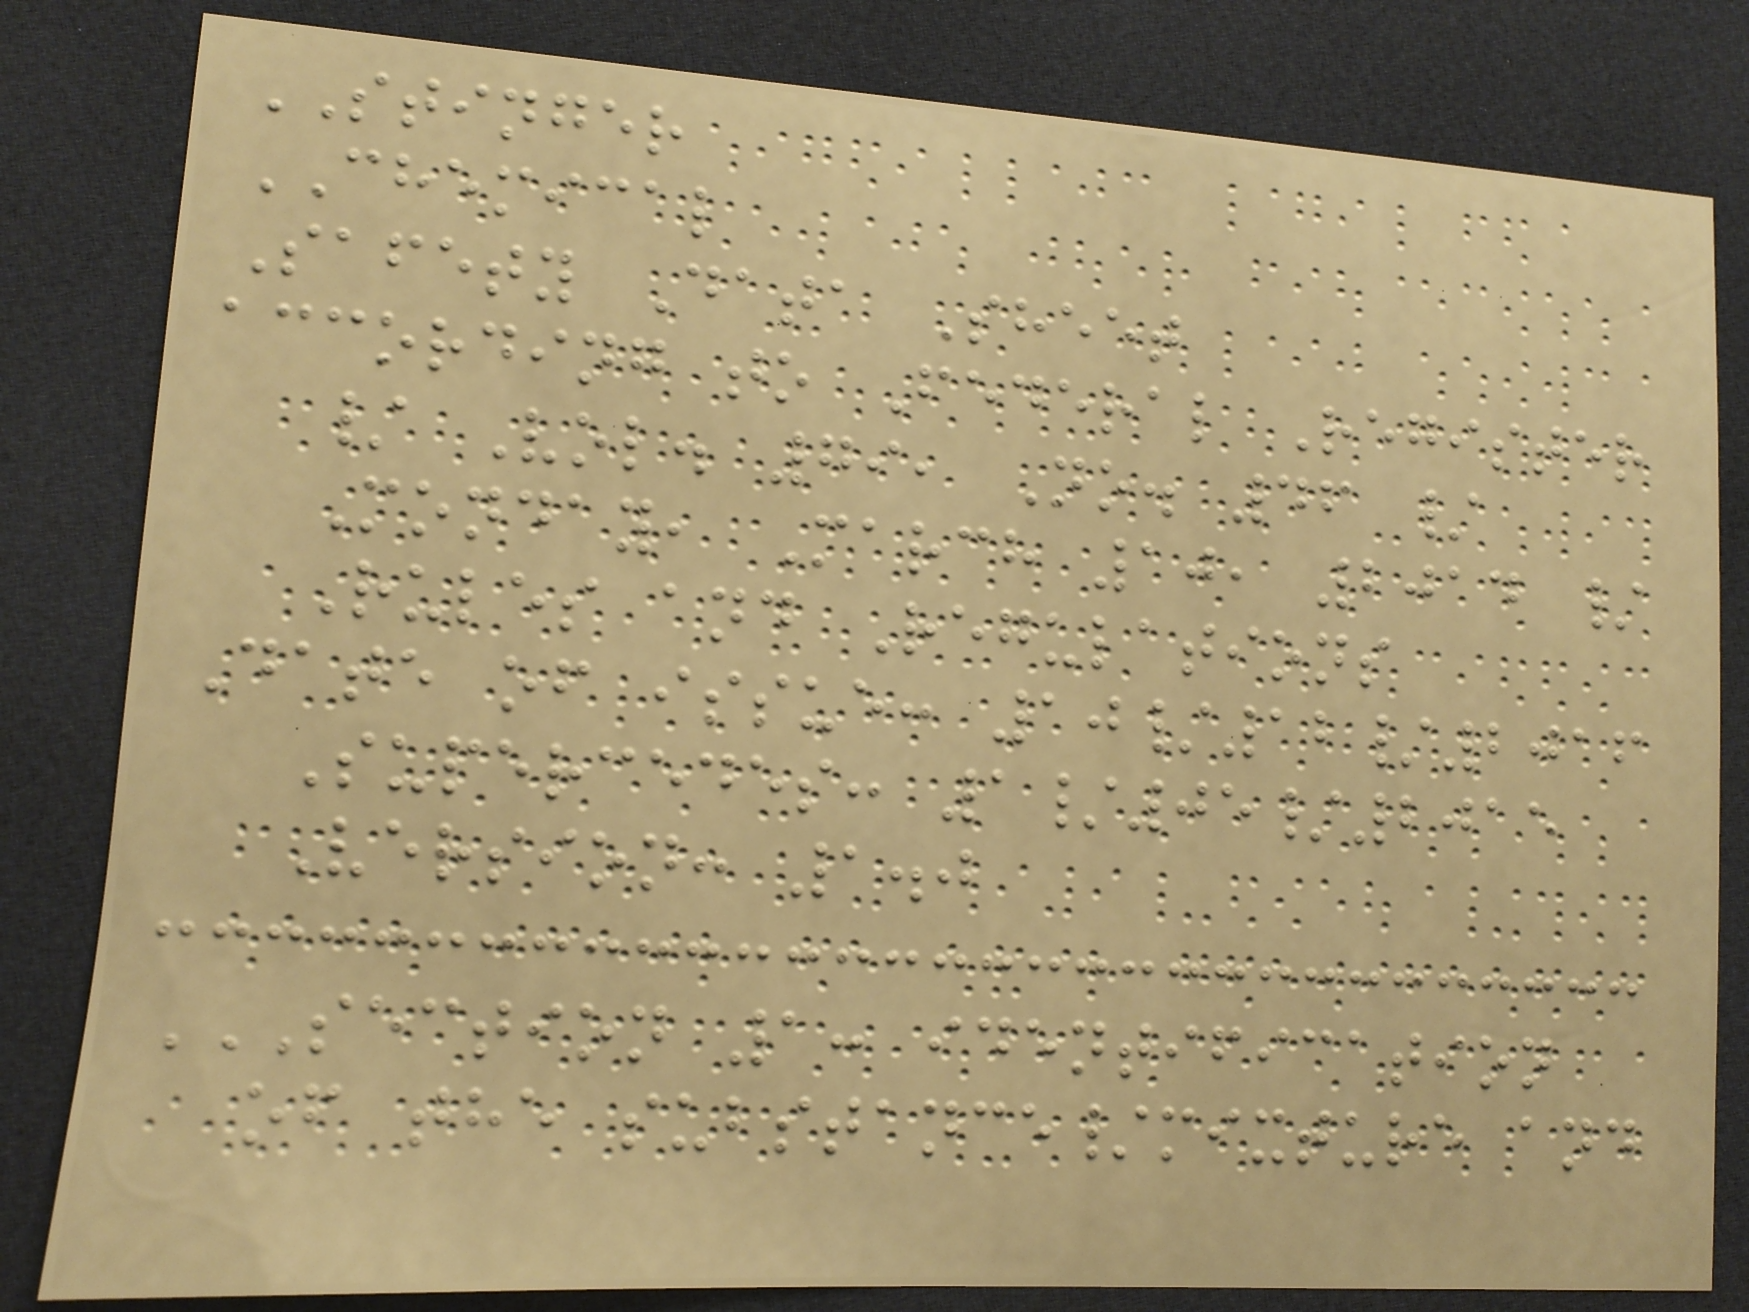STINGER
CHEMICAL
Safety Data Sheet
according to Federal Register
/ Vol. 79, No. 46 /
Monday, March 10, 2014 /
Rules and Regulations
Date of issue: 10/12/2016
Supercedes: 1/05/2015
Version: 1.0
SECTION 1: IDENTIFICATION
OF THE SUBSTANCE/MIXTURE AND
